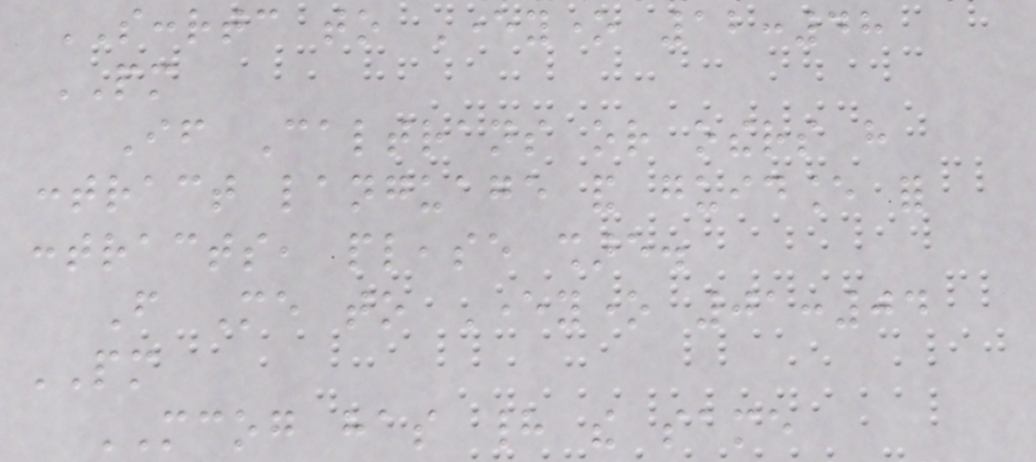SCCRTC to Everyone 12:48
PM
If Caltrans or others have
contract language and guidance for
contracts, please share.
From Me to Everyone 01:04
PM
MCOG has had the same
